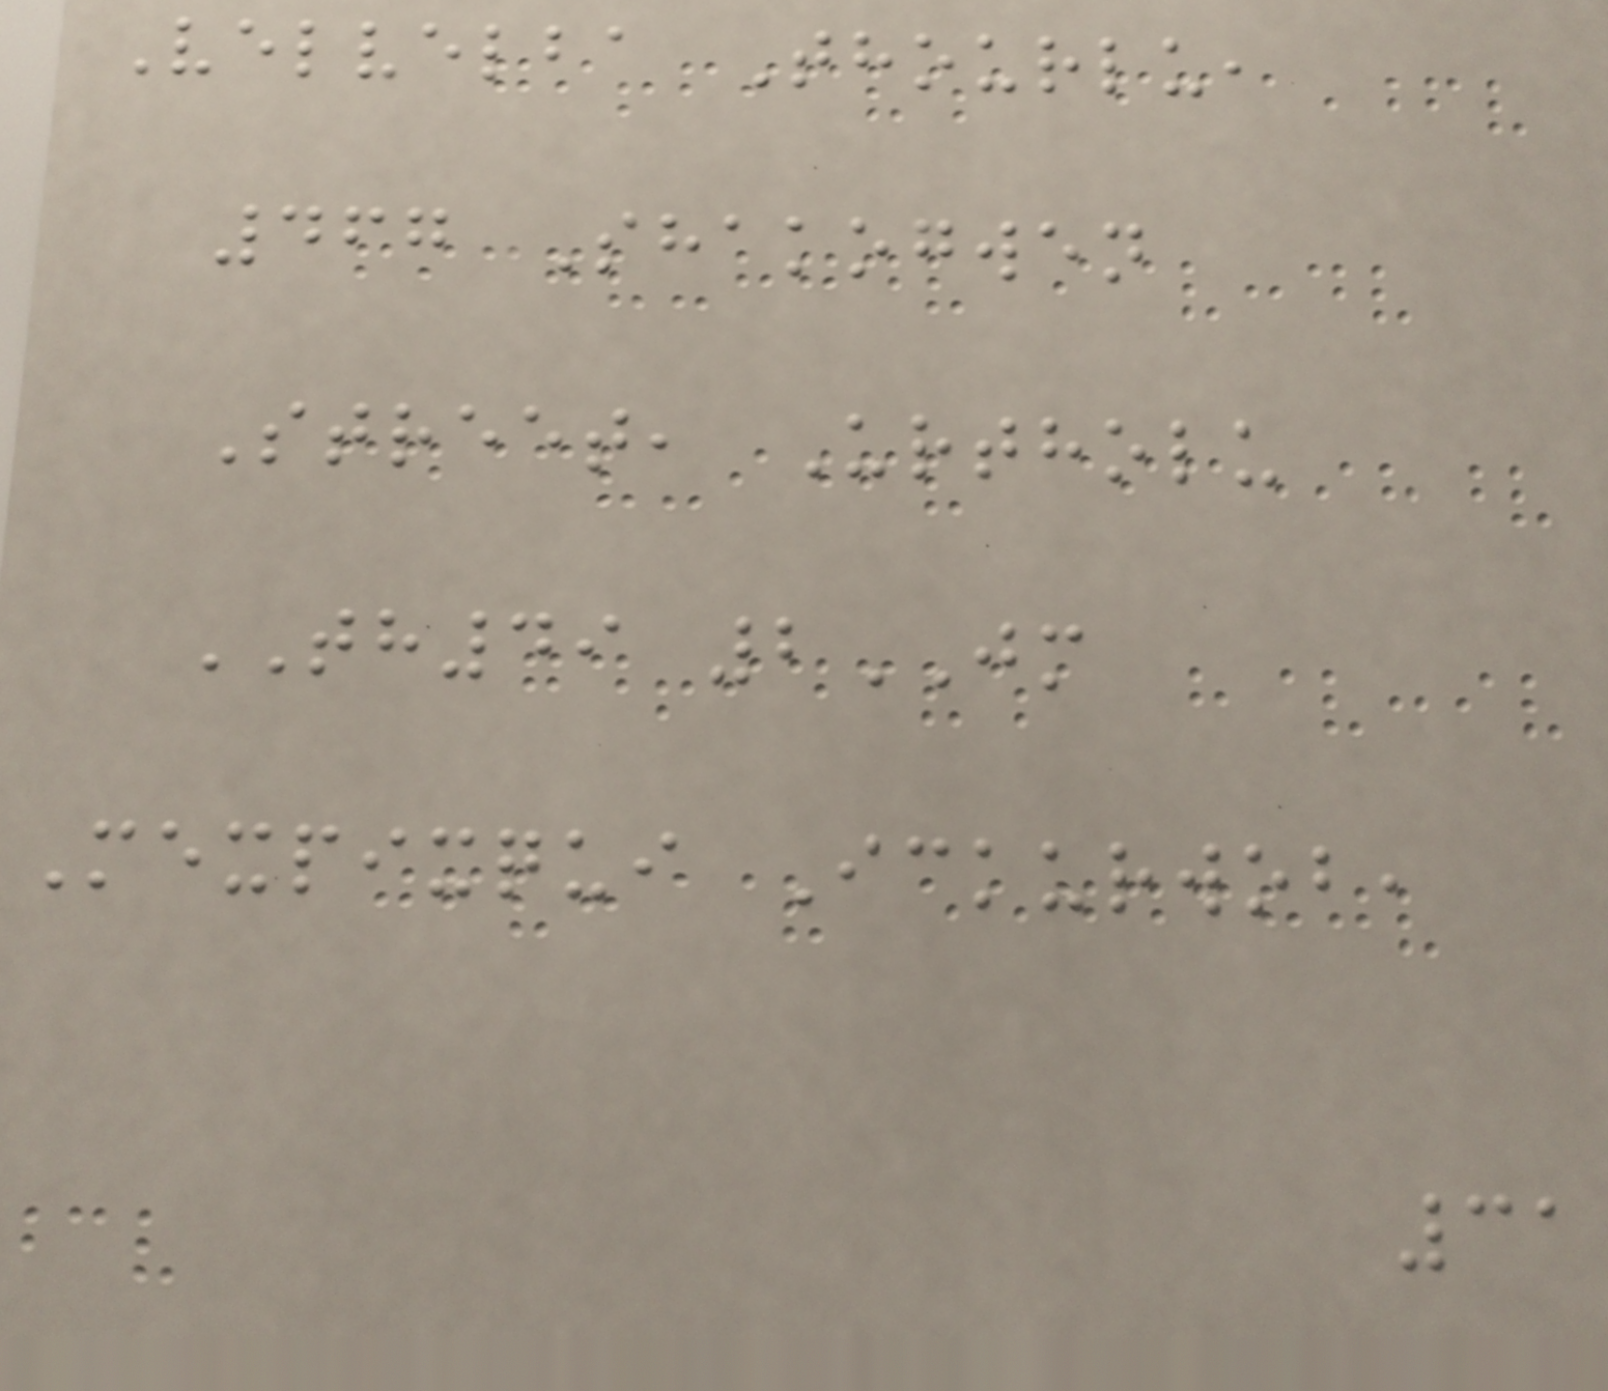Velvelba Thourlu,
467 Shakogwen
Street, Urtholu
TH49 2JM
Mexpixqui Ickurwob,
31
